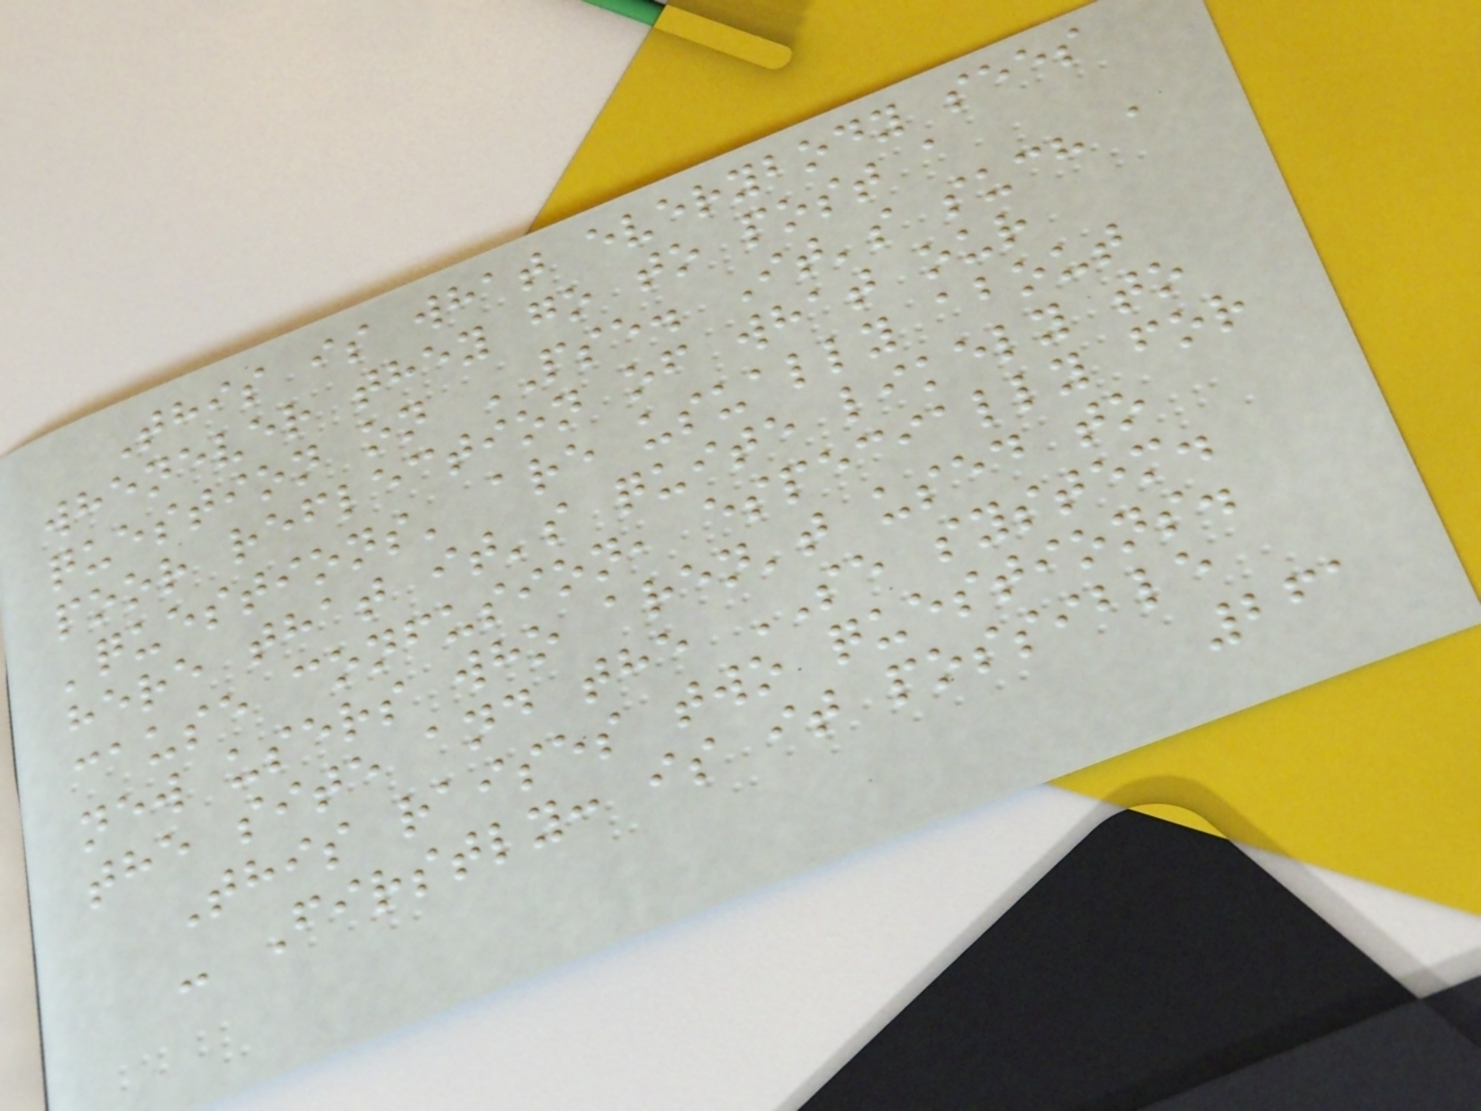This is what everybody sees
whenever they go to post a
question on PSE. It's such a
poor reflection of what our
'questions' are usually about
here that it's quite likely to
cause confusion, especially for
new users who aren't used to
the site and the SE system.
This raises two questions.
- Firstly: is it possible
261
